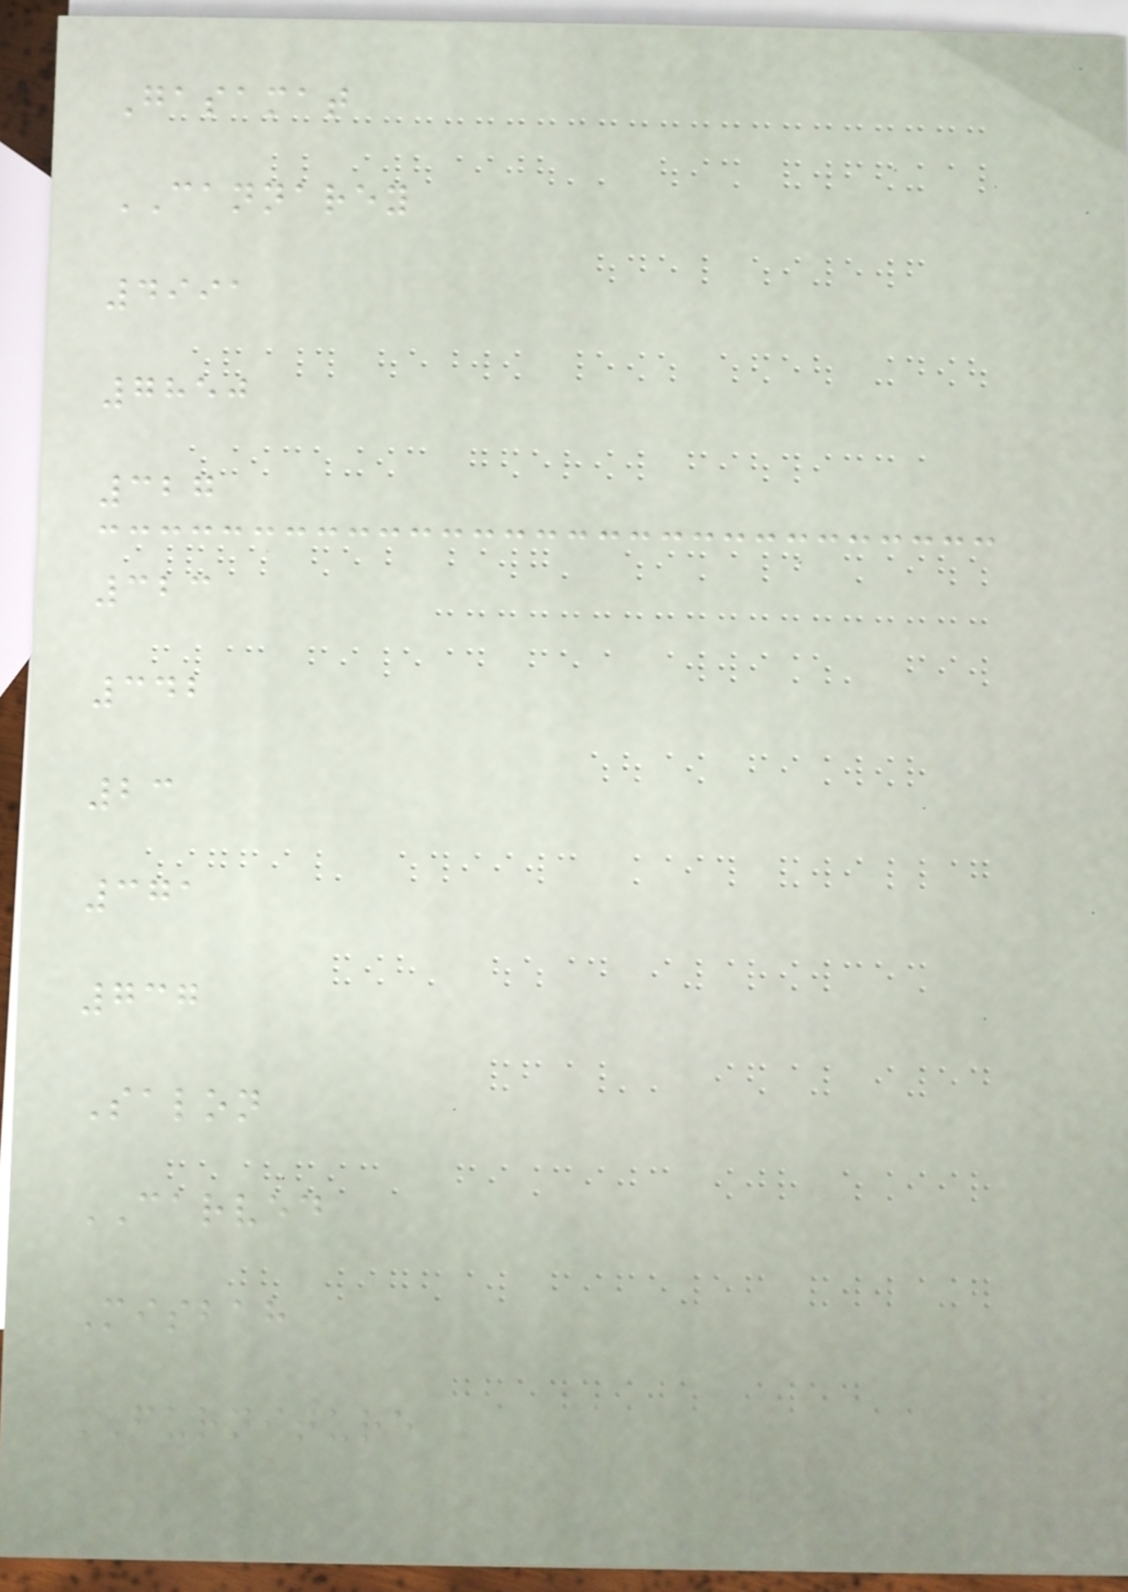Gasamat
CANNAREY
4991
7850
327
323
342
23
371
737
Salon
CARVED
Misbah
FURNITURE
